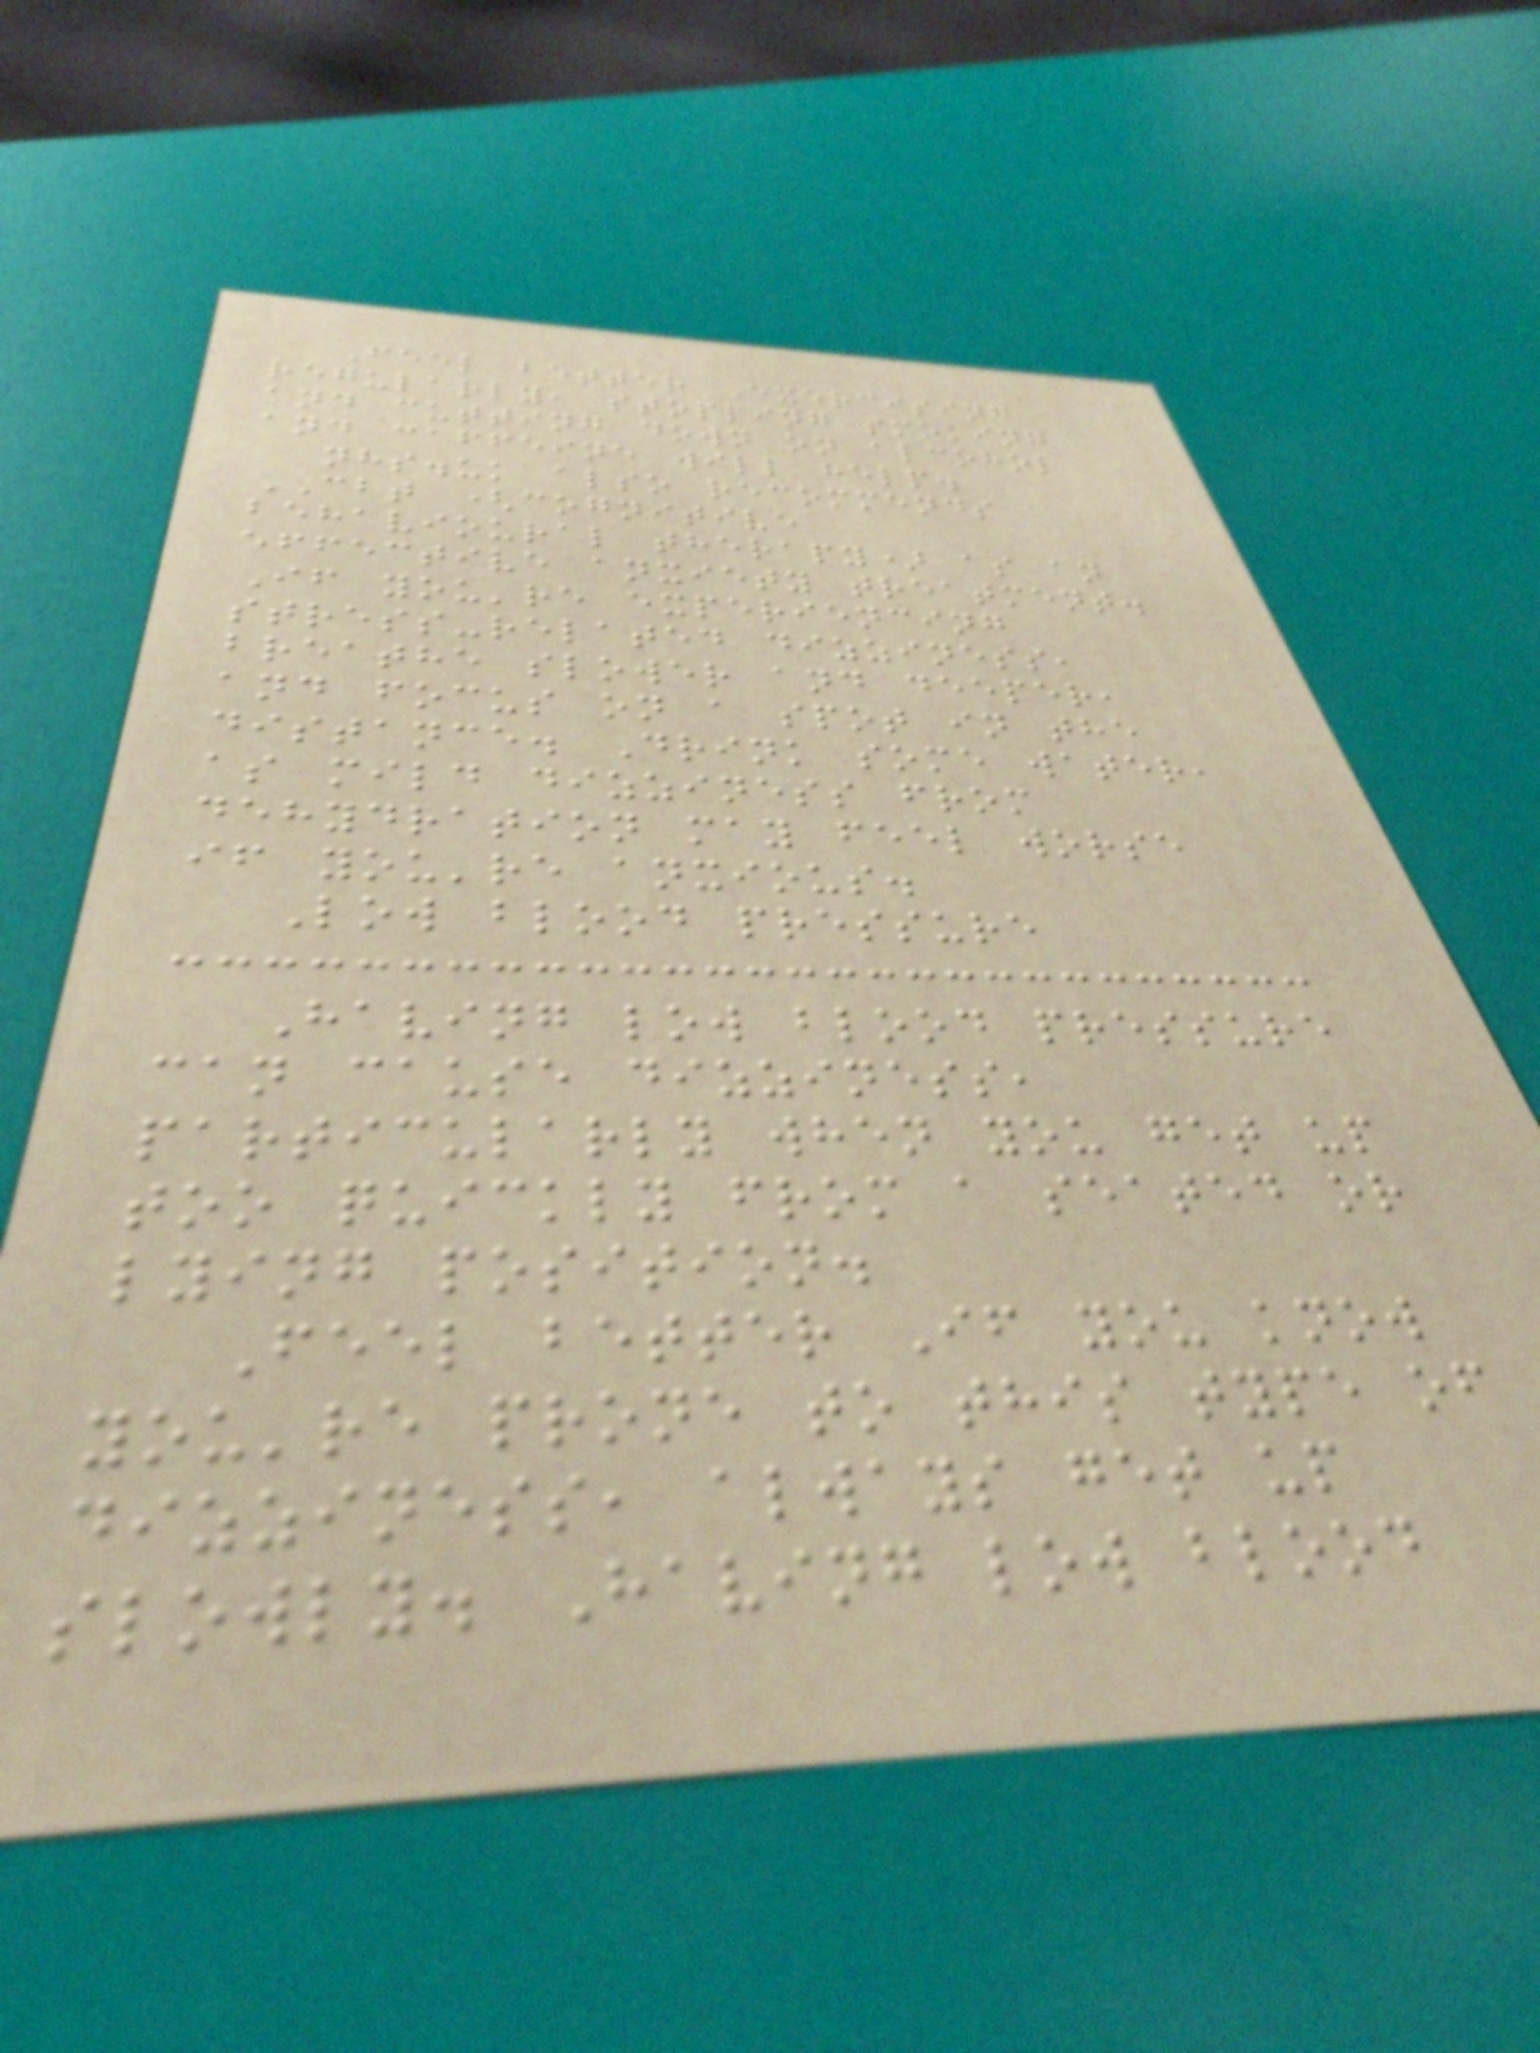Feel better Exercising
regularly, stopping smoking
and cutting down on alcohol
and caffeine will help.
nhs.uk also recommends
CBT (cognitive
behavioural therapy) as an
effective anxiety treatment.
If you're experiencing
stress-related dizziness,
breathe slower and deeper,
and focus on a spot in the
distance. Drink some water,
as mild dizziness from
dehydration may feel worse
if you're anxious.
Low blood pressure
Having low blood pressure
can cause dizziness,
particularly when you get up
too quickly from a seated or
lying position.
Feel better If you know
you're prone to this type of
dizziness, always get up
slowly. Having low blood
